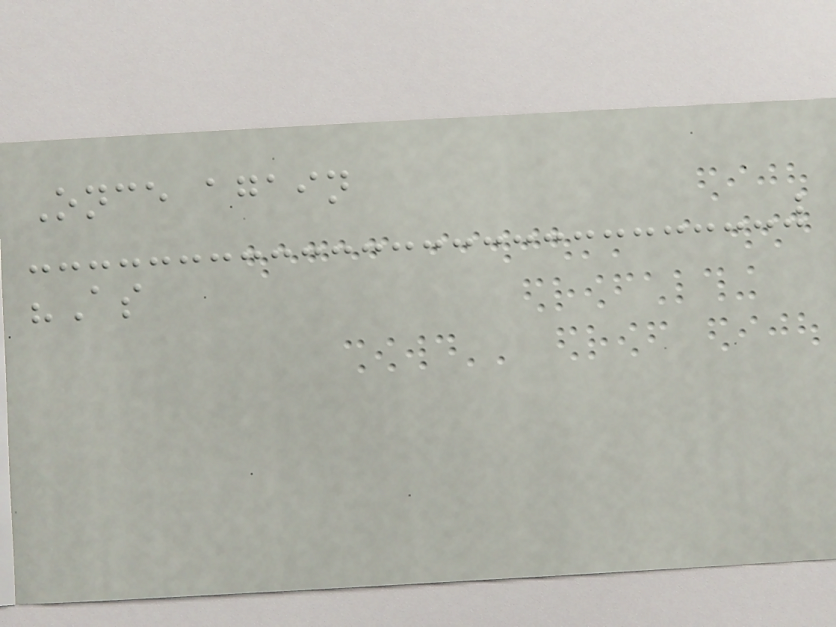Once again
"As
